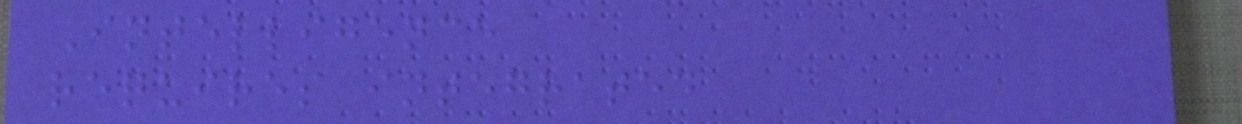Intelligence
requires integrated
